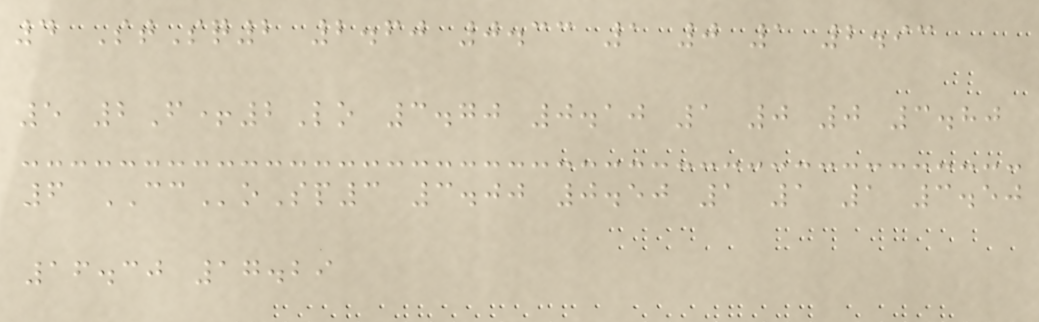4 StSq2 2.60 0.33 1 0 1 2.93
5 2F+2Lo 3.70 0.10 1 0 0 3.80
6 CCoSp3 3.00 0.50 1 1 1 3.50
16.30 17.29
